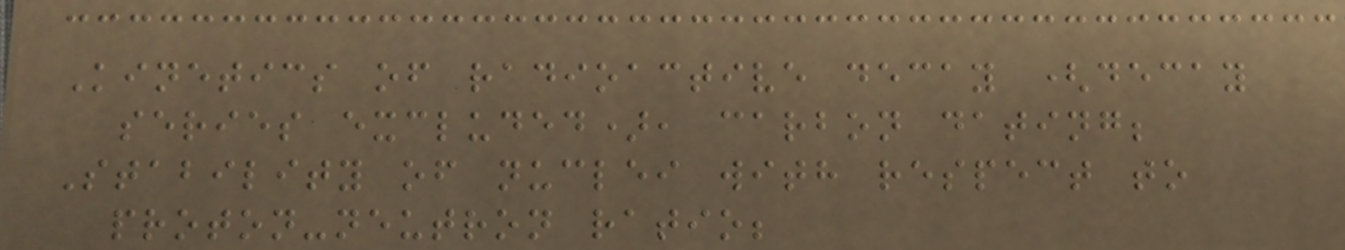Kinetics of radioactive decay (decay
series excluded), carbon dating;
Stability of nuclei with respect to
proton-neutron ratio;
